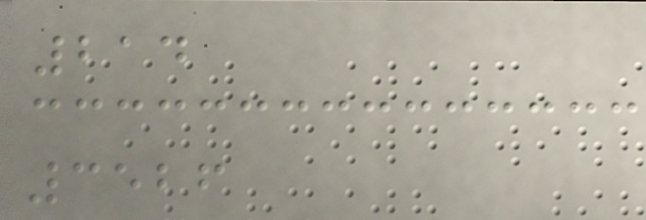214
3526
